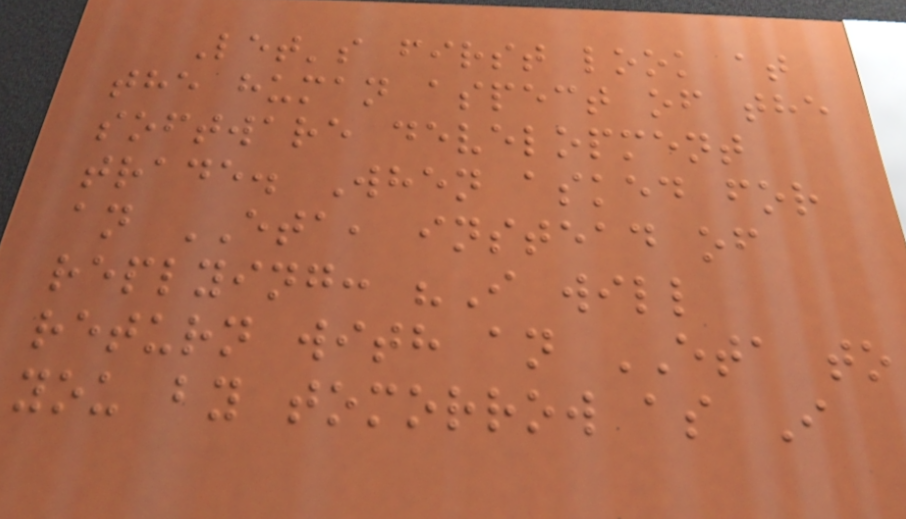Let's first look at
the human aspect of the
software development
trade. When asked for
an ETA, instead of
replying: "I will
return with an ETA to
you by tomorrow as I
